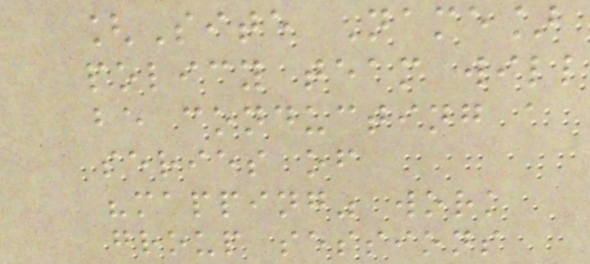[Site Name]
policy team will
be conducting a
series of
"mapping" work
group sessions
